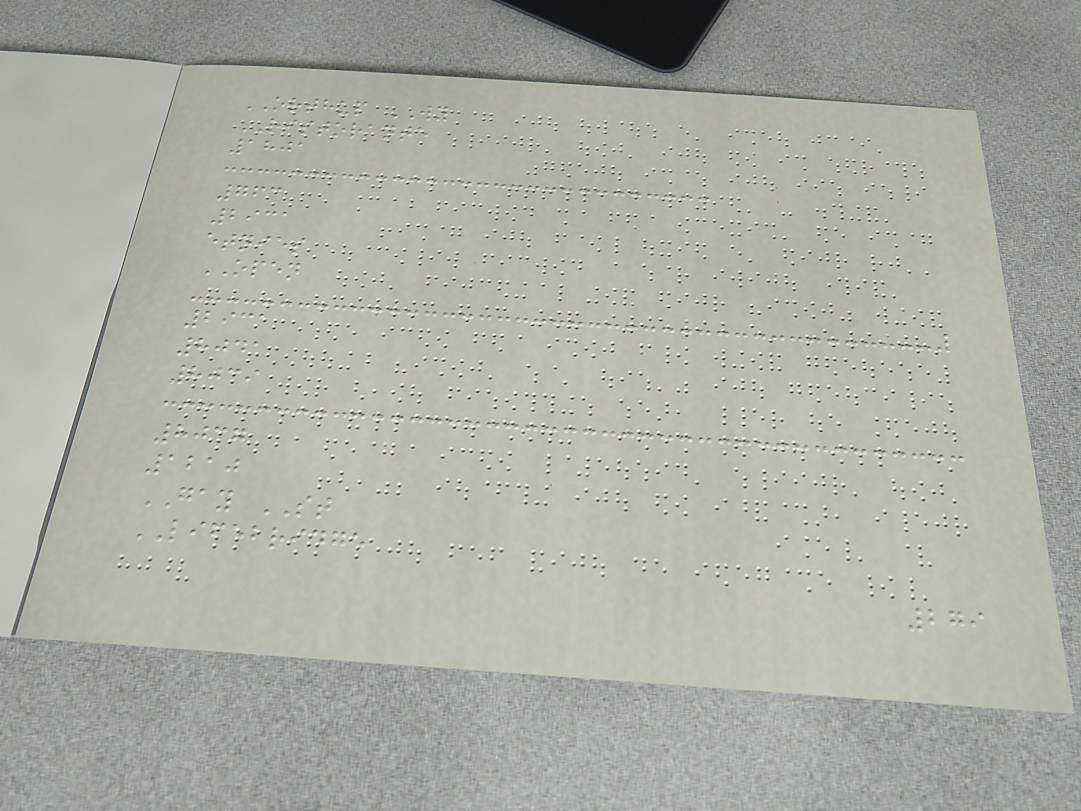ORTHUP WY
RISTORANTE
1801
763
2931
etnies
OPEN
2931
8041
8039
8037
1210
GAY ST
LIFEBRIDGE
279
